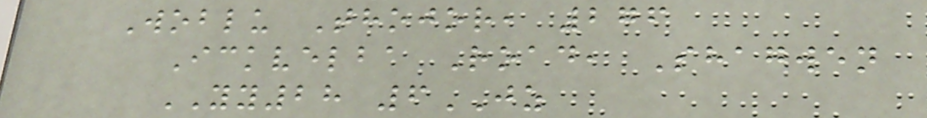Woblu Thojor, 276
Ickvelba Road, Shagwen
YY28 6JZ
